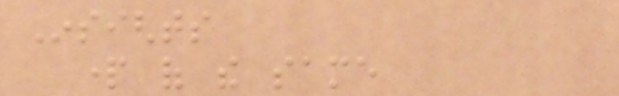Insights
part of the same
